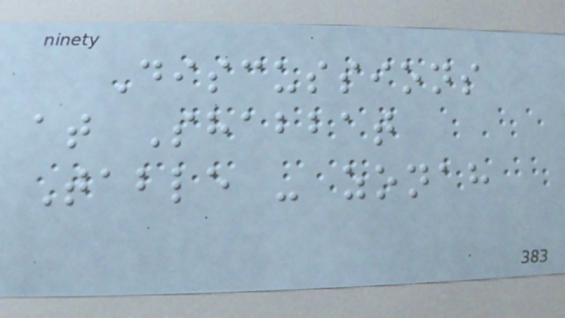Discussions
at Shabbat
Table - zonah
